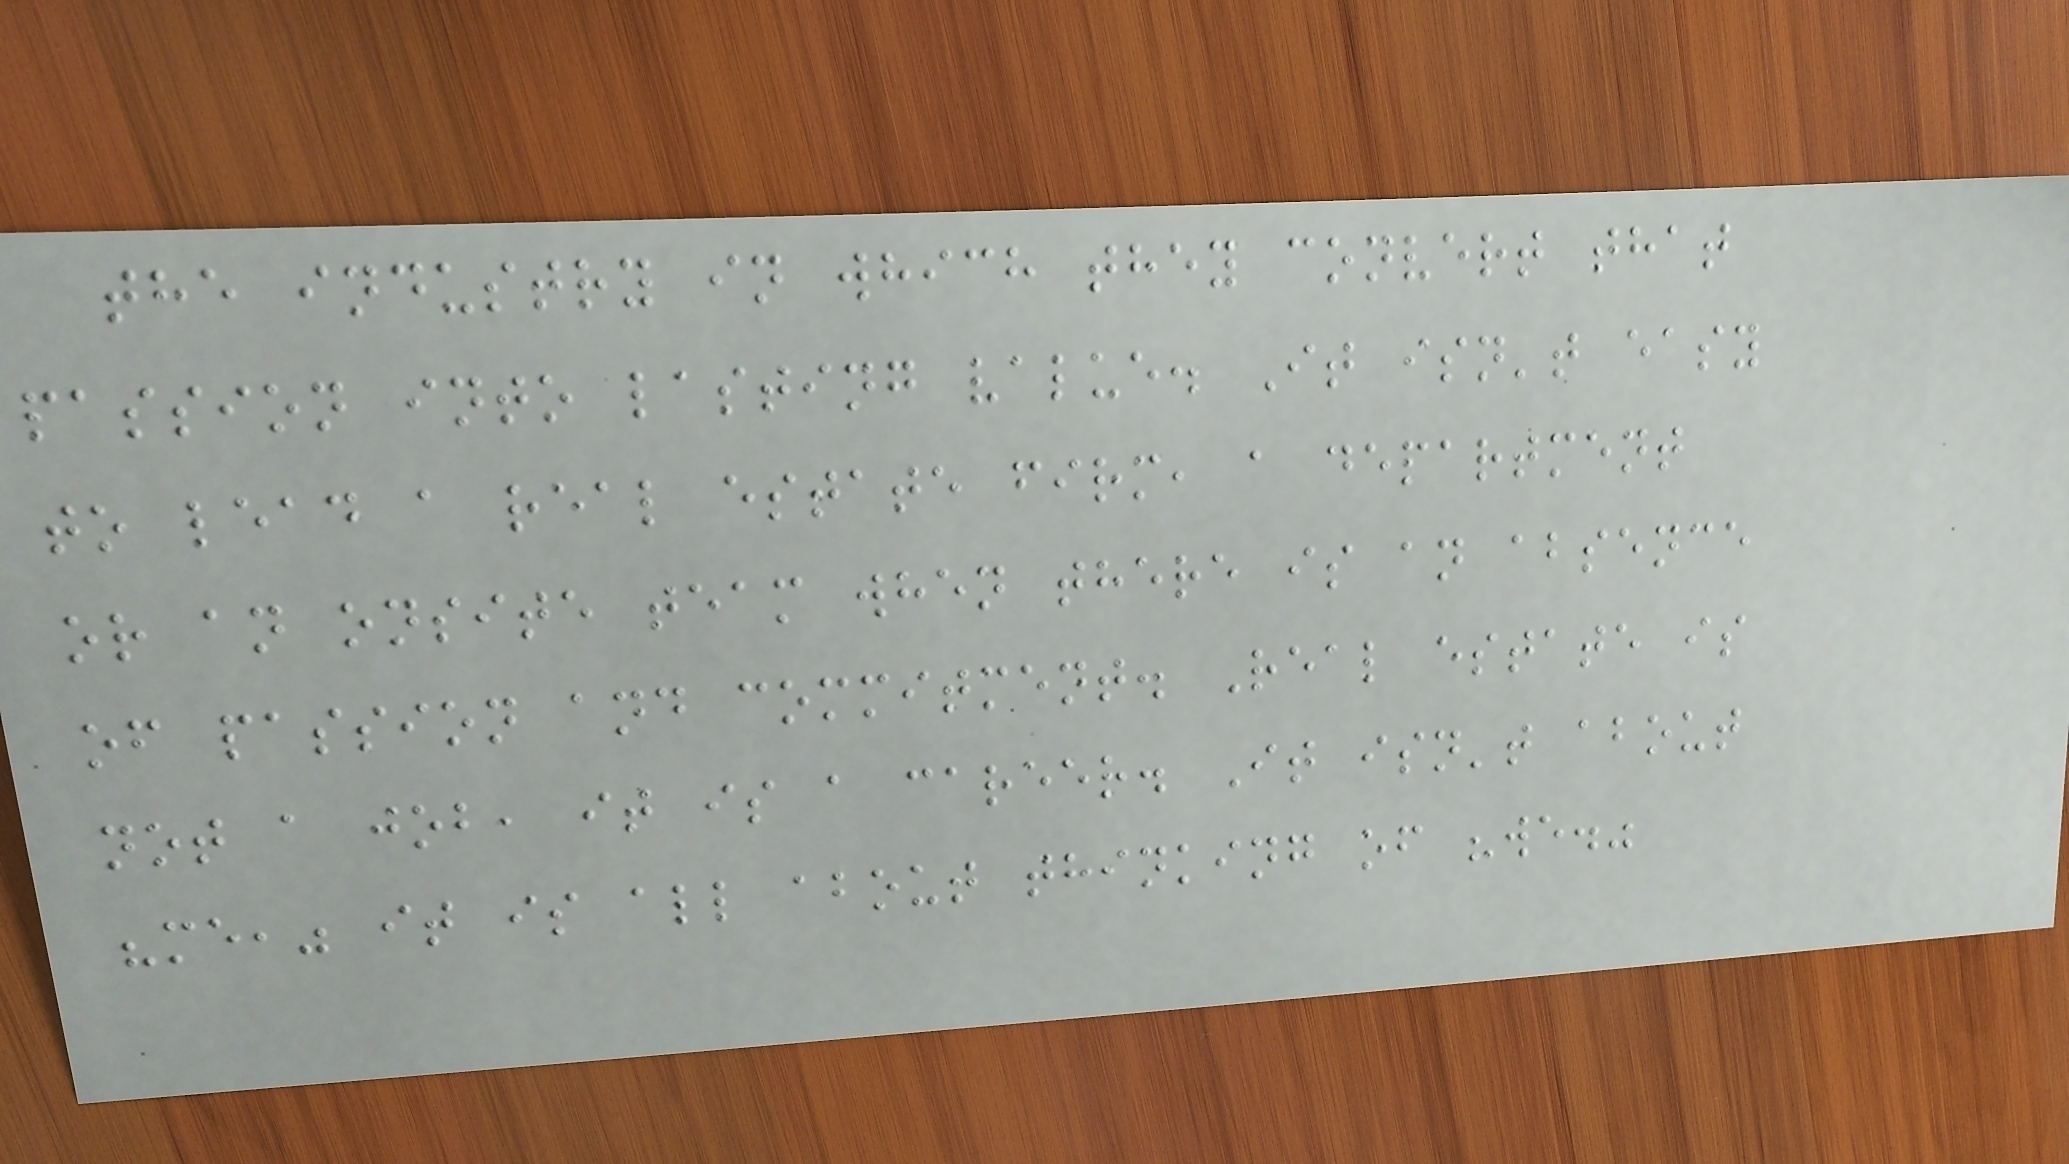the industry in which they convert that
passion into lasting value. It isn't easy
to lead a real estate firm, a department
or an onsite team when there is an absence
of passion and commitment. Real estate is
not a job, it is a career. It isn't about
"me," it is all about thinking of "we."
